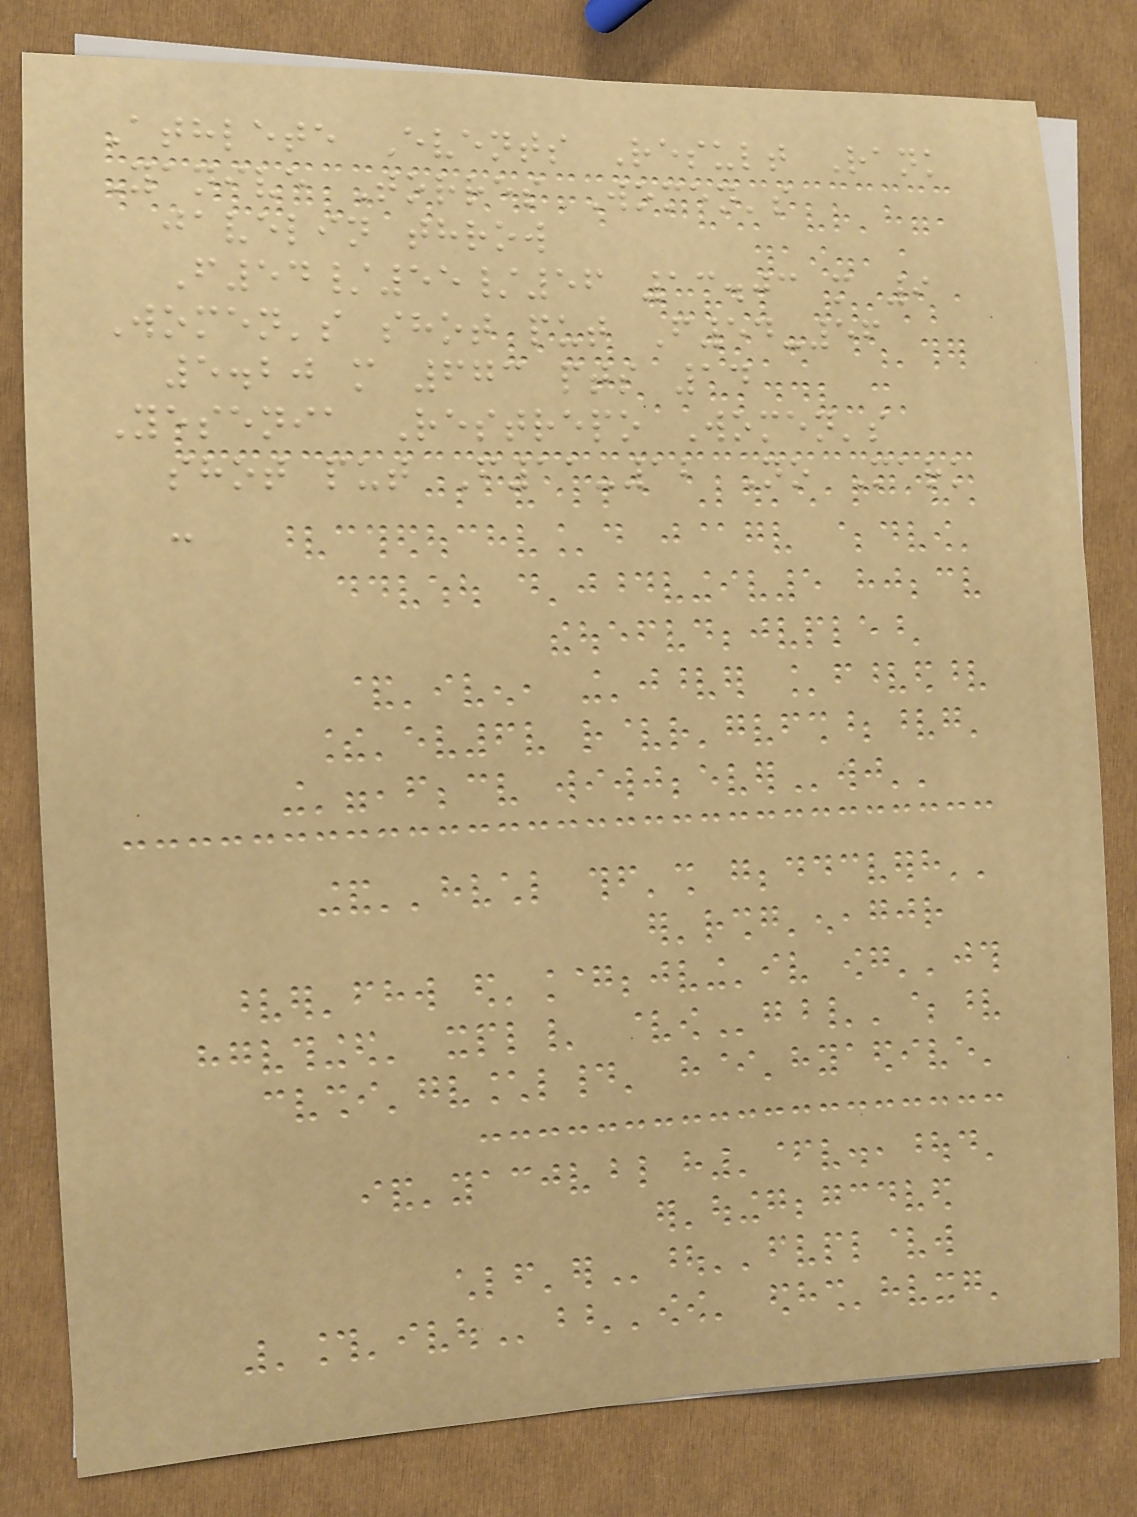Athlete Events Result Rank
Yanive Torres Women's
javelin throw
F54/55/56 13.03 m 9
Women's shot put F54-56
5.20 m 673 pts 14
Yesenia Restrepo Women's
shot put F11-12 No Mark
-
